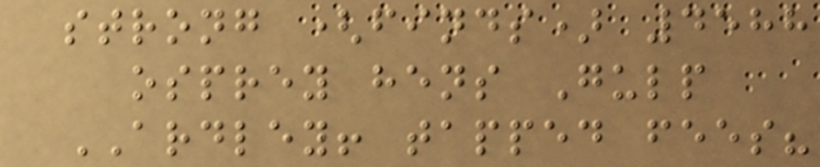strong (finds) 4588
osprey hens Gulp
ARDLEY! tapped fees?
